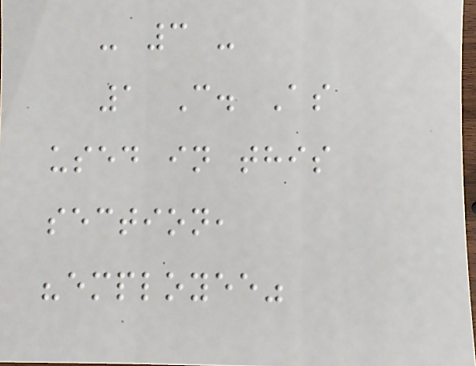- 3 -
1 C. As
used in this
section,
"employee"
